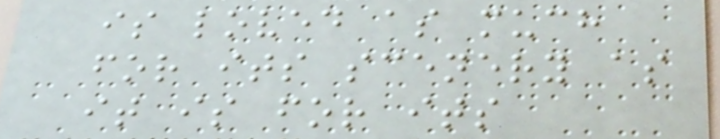is loved as much
for its scenery as
it is for its
